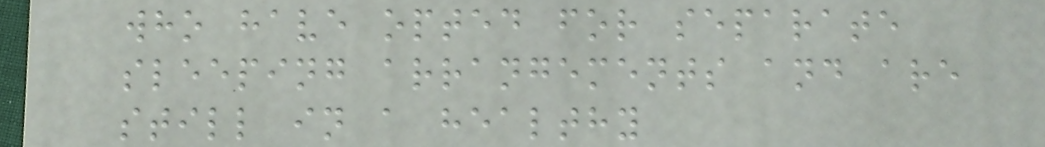who have opted for separate
sleeping arrangements and are
still in a healthy
